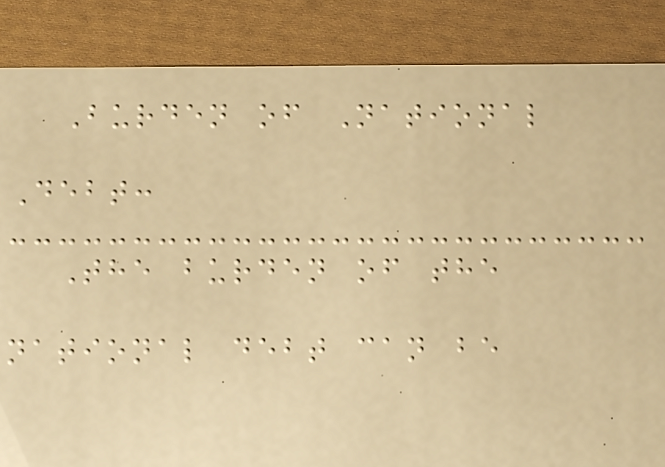Burden of National
Debt:
The burden of the
national debt can be
